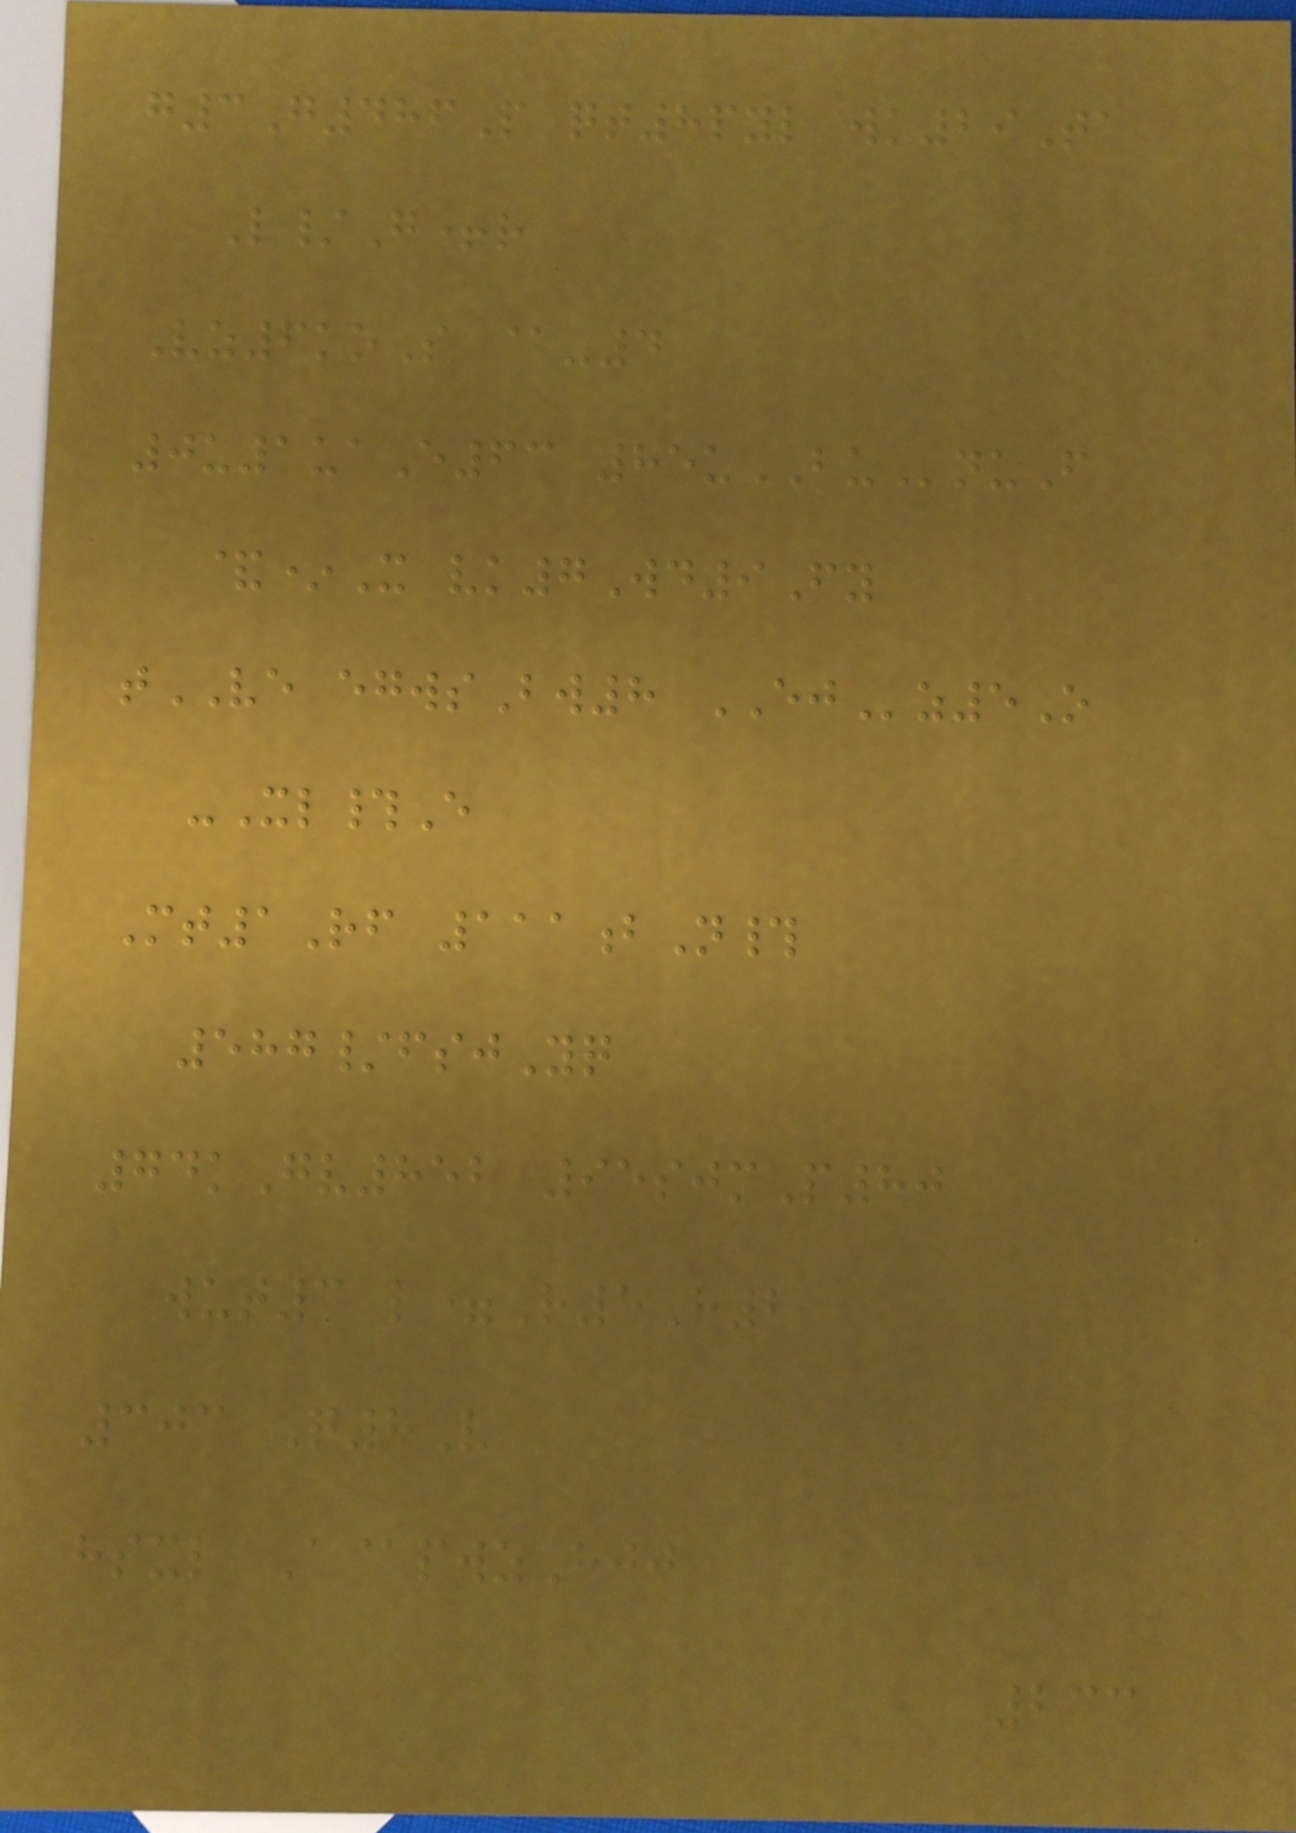g3G486P qt8pyl wk29Ta
L/G+r
Vz6koS @-4
0u1uaE63 85uBUnuF
&*X vk7Wd9Fy
tVE egwsBw8 EJz5O
-Xl#E
Mt1Rf 111bN#
587/fsjYq
74kGv852 95sjmP80
wut3 l=R5H2
303 Q8V
hsxl A@pwzHjj
233
